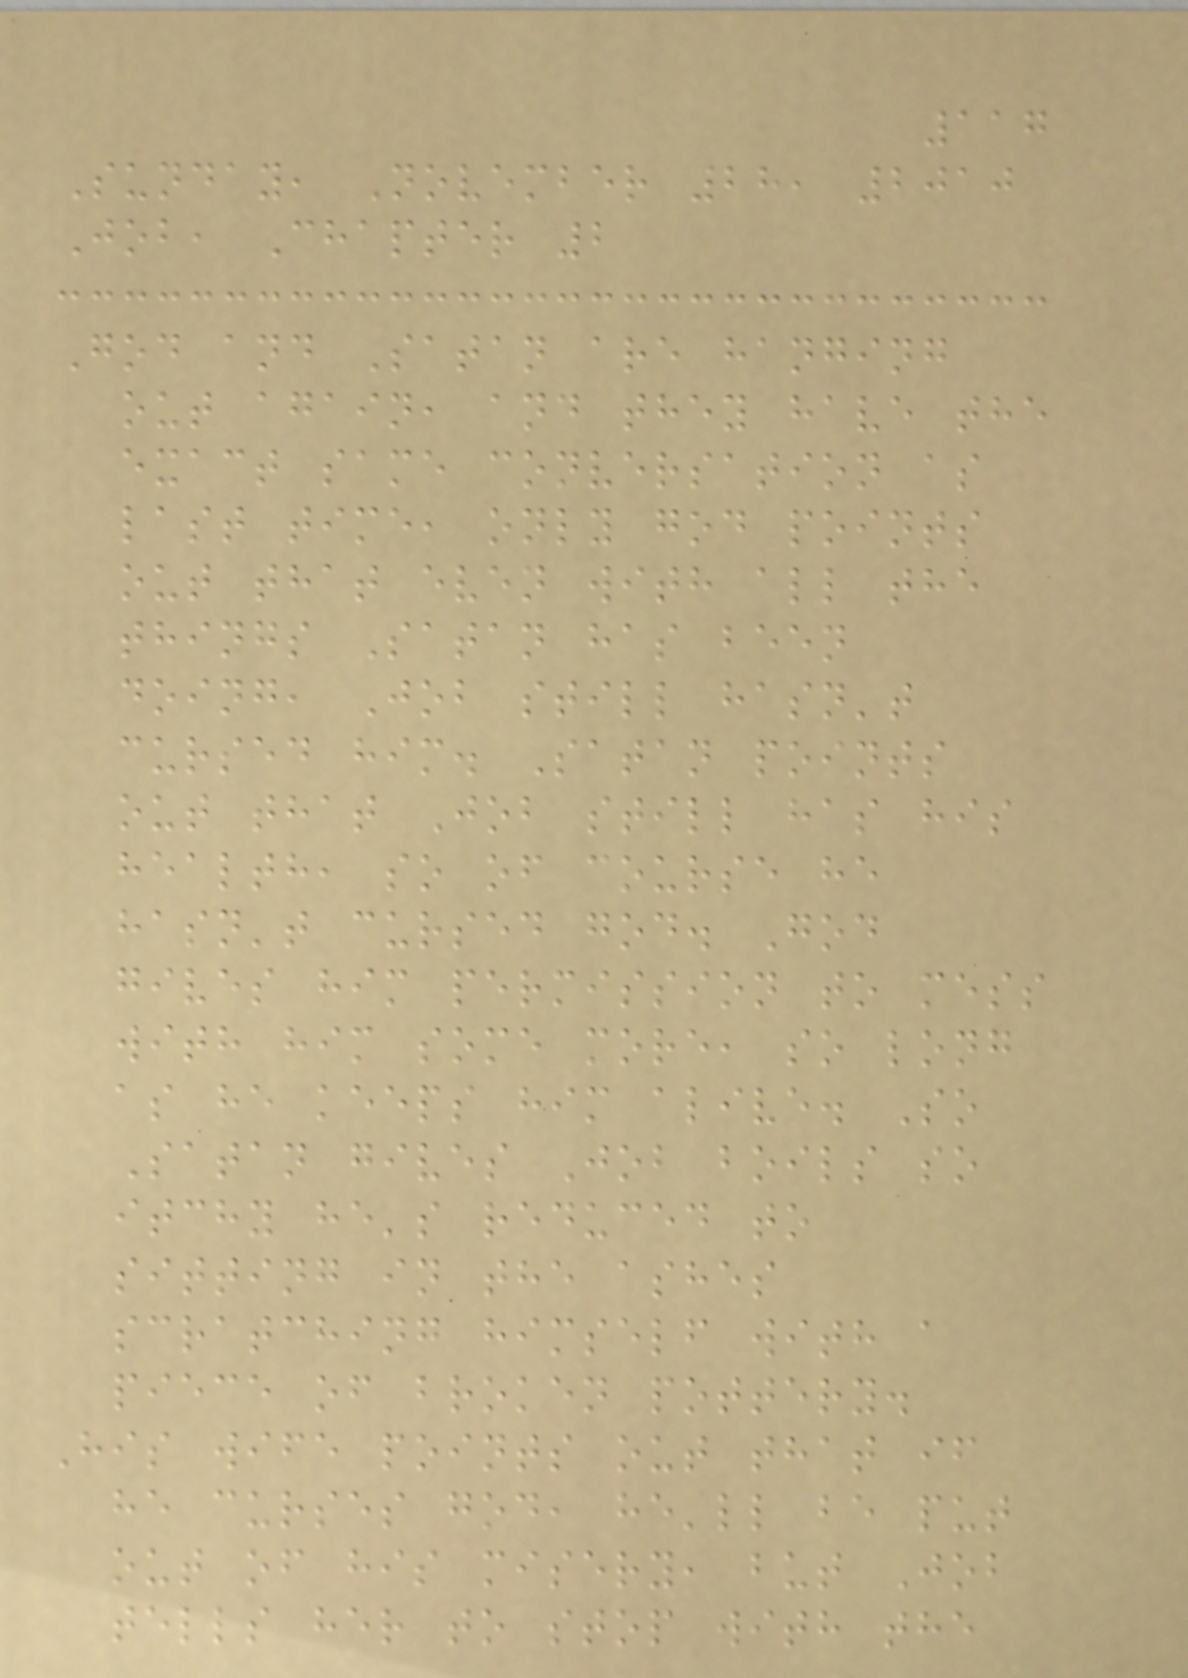117
Sunday, November 28, 2010
Job, Chapter 2
God and Satan are hanging
out again, and they have the
exact same conversation as
last time, only god points
out that even with all the
things Satan has been
doing, Job still hasn't
cursed him. Satan points
out that Job still has his
health, so of course he
hasn't cursed god. God
gives him permission to mess
with him some more, so long
as he keeps him alive. So
Satan gives Job boils so
itchy he's reduced to
sitting in the ashes
scratching himself with a
piece of broken pottery.
His wife points out that if
he curses god, he'll be put
out of his misery, but Job
tells her to stop with the
